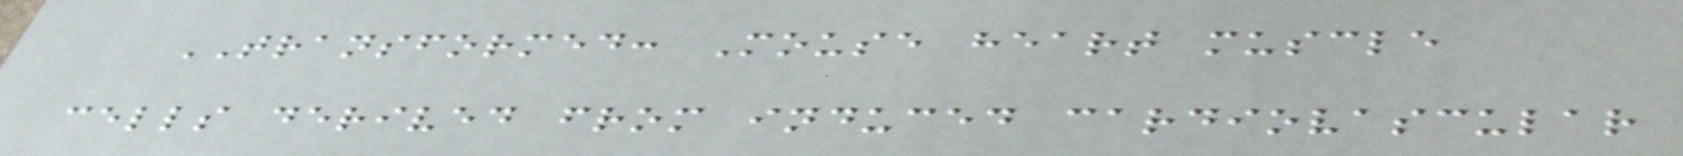TRANSFORMED: Mouse heart muscle
cells derived from induced cardiovascular
